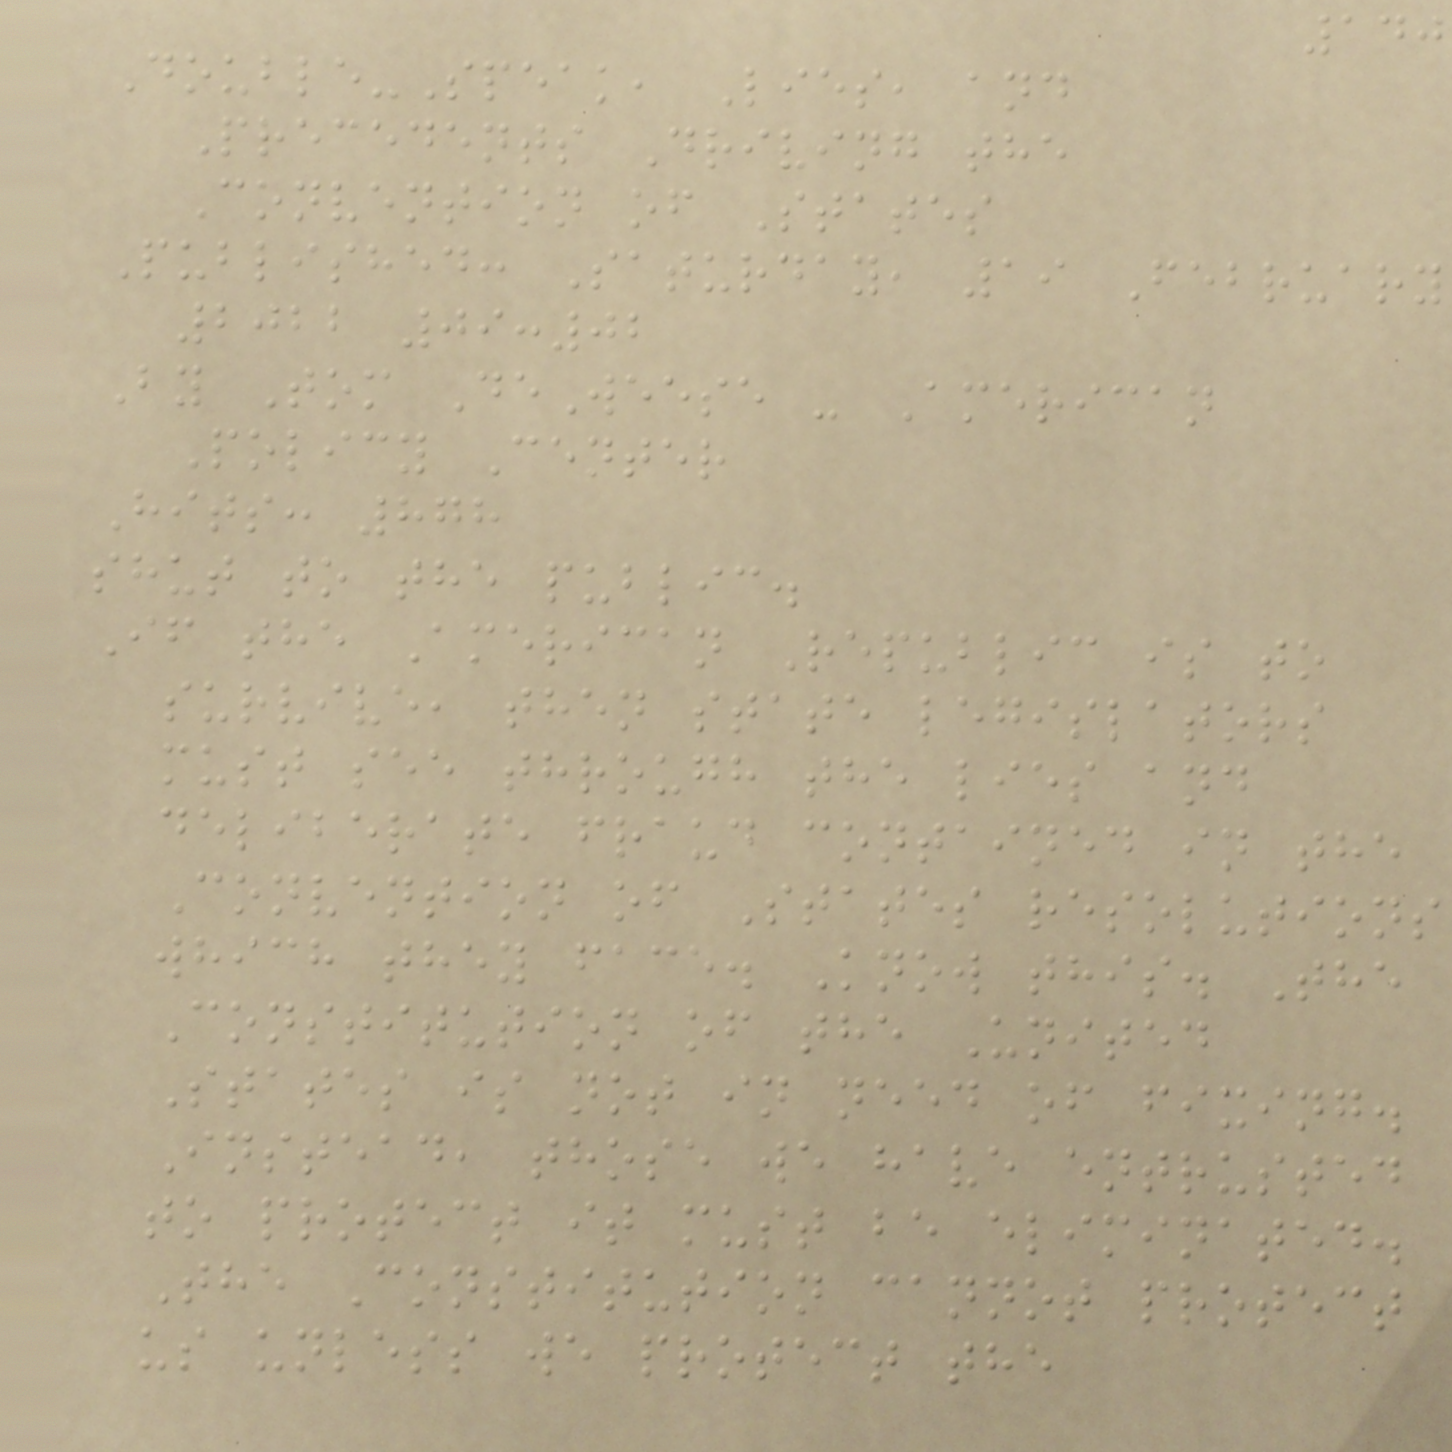140
Double-Speak, Lies, and
Precedents Driving the
Convention of States
Published: Saturday, 19 February
2022 09:02
By Tom DeWeese - American
Policy Center
Hits: 878
shut to the public.
If the American Republic is to
survive, then state legislators
must see through the lies and
deliberate fraud contained in the
Convention of States resolutions
which they face. Know this. The
Constitution of the United
States is not in need of fixing.
Instead, those we have entrusted
to protect it must be eliminated.
The Constitution cannot protect
us unless we protect the
